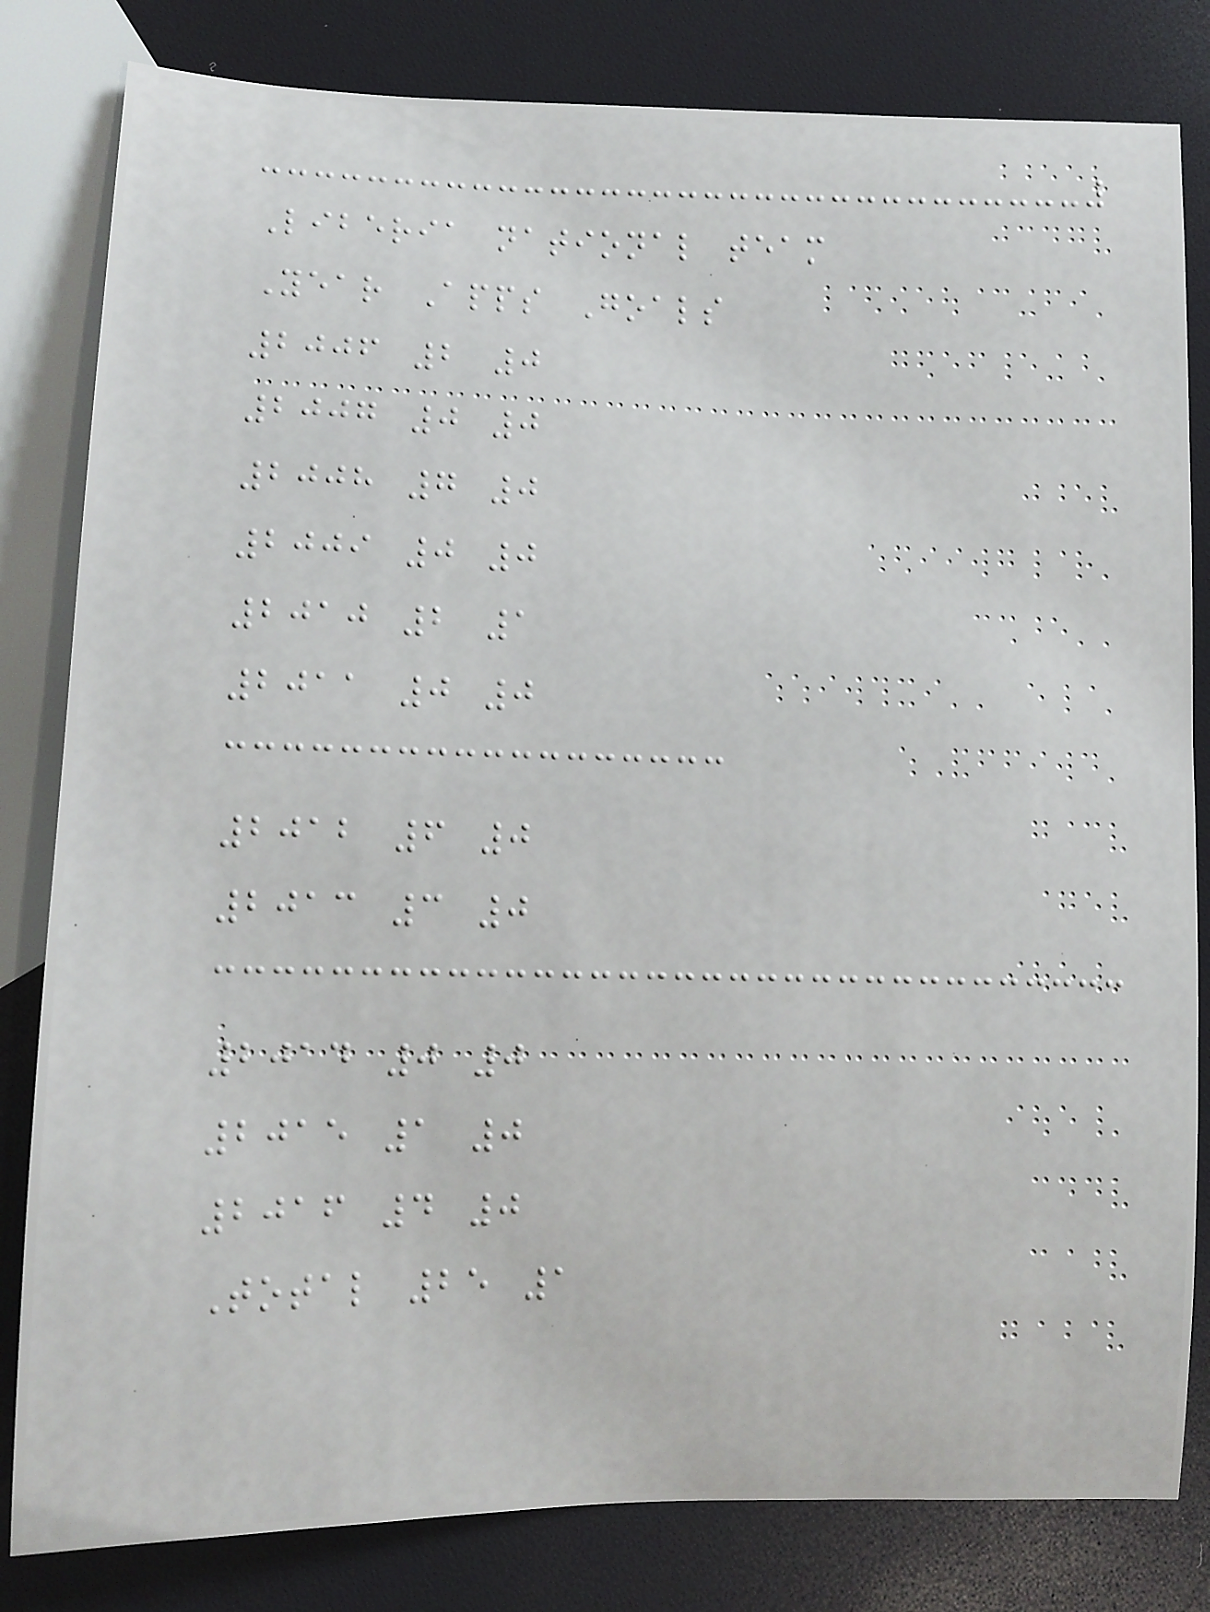Liberia national team
Year Apps Goals
2006 2 0
2007 0 0
2008 7 0
2009 0 0
2010 2 1
2011 0 0
2012 6 0
2013 3 0
2014 0 0
2015 1 0
2016 4 0
Total 25 1
